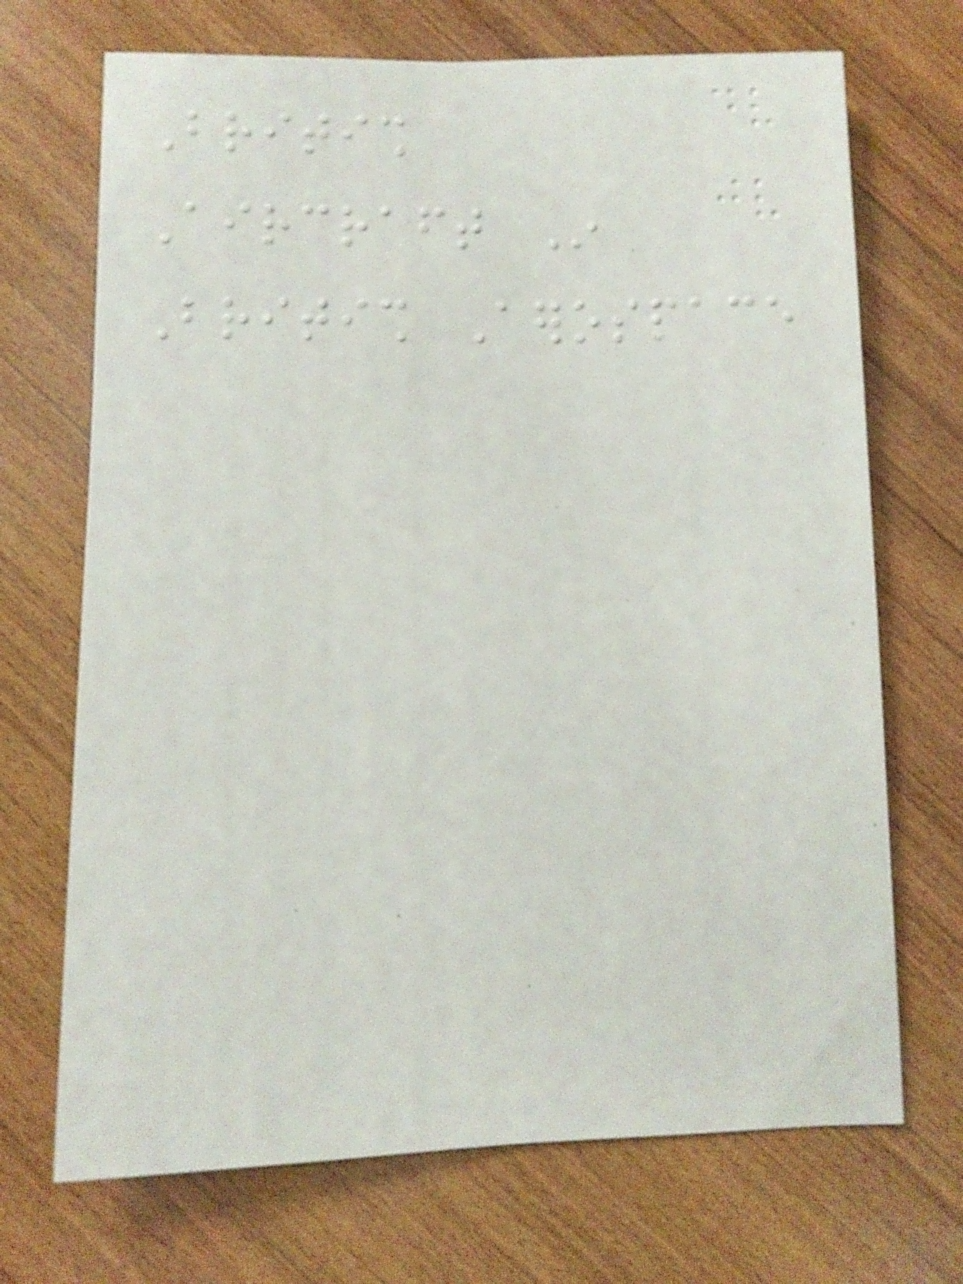British
Aircraft In
British Aerospace
